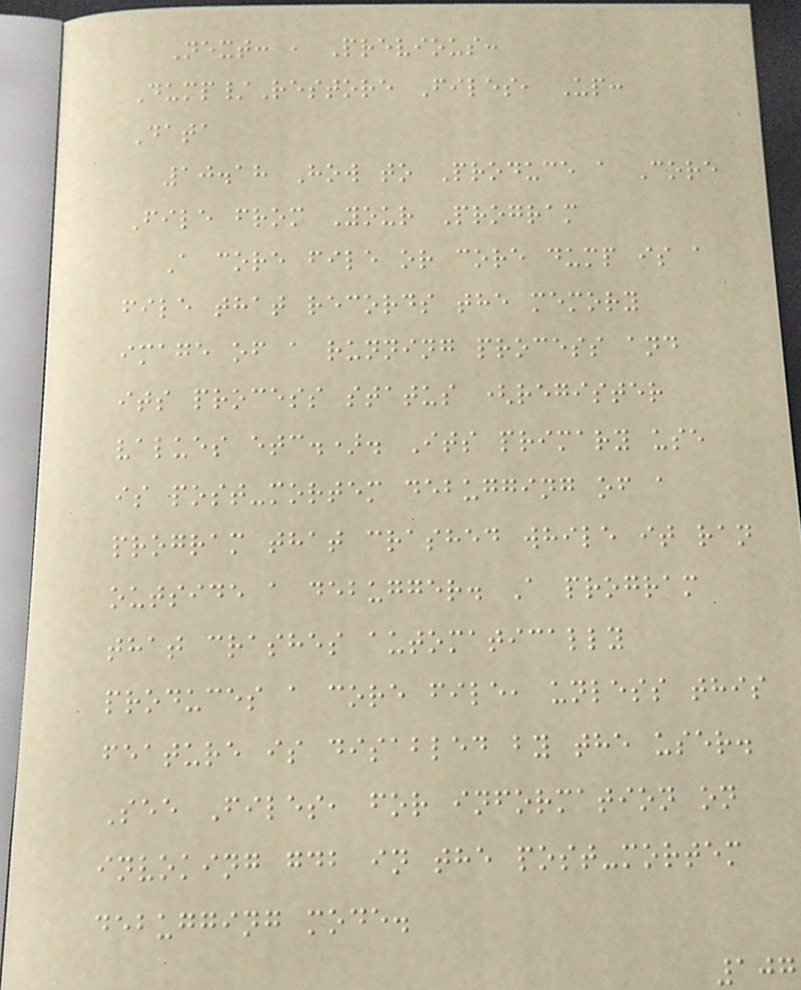Next: , Previous:
Dump/Restore Files, Up:
Data
10.18 How to Produce a Core
File from Your Program
A core file or core dump is a
file that records the memory
image of a running process and
its process status (register
values etc.). Its primary use
is post-mortem debugging of a
program that crashed while it ran
outside a debugger. A program
that crashes automatically
produces a core file, unless this
feature is disabled by the user.
See Files, for information on
invoking gdb in the post-mortem
debugging mode.
107
